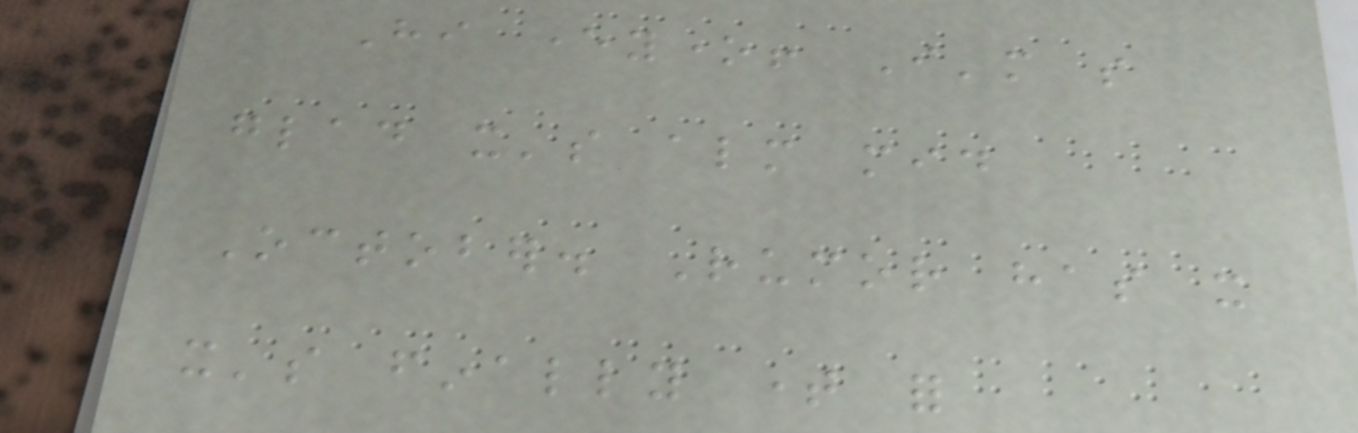Hi everyone! I'm so
glad it's almost mid
October. Rumor has it
it's finally time for
